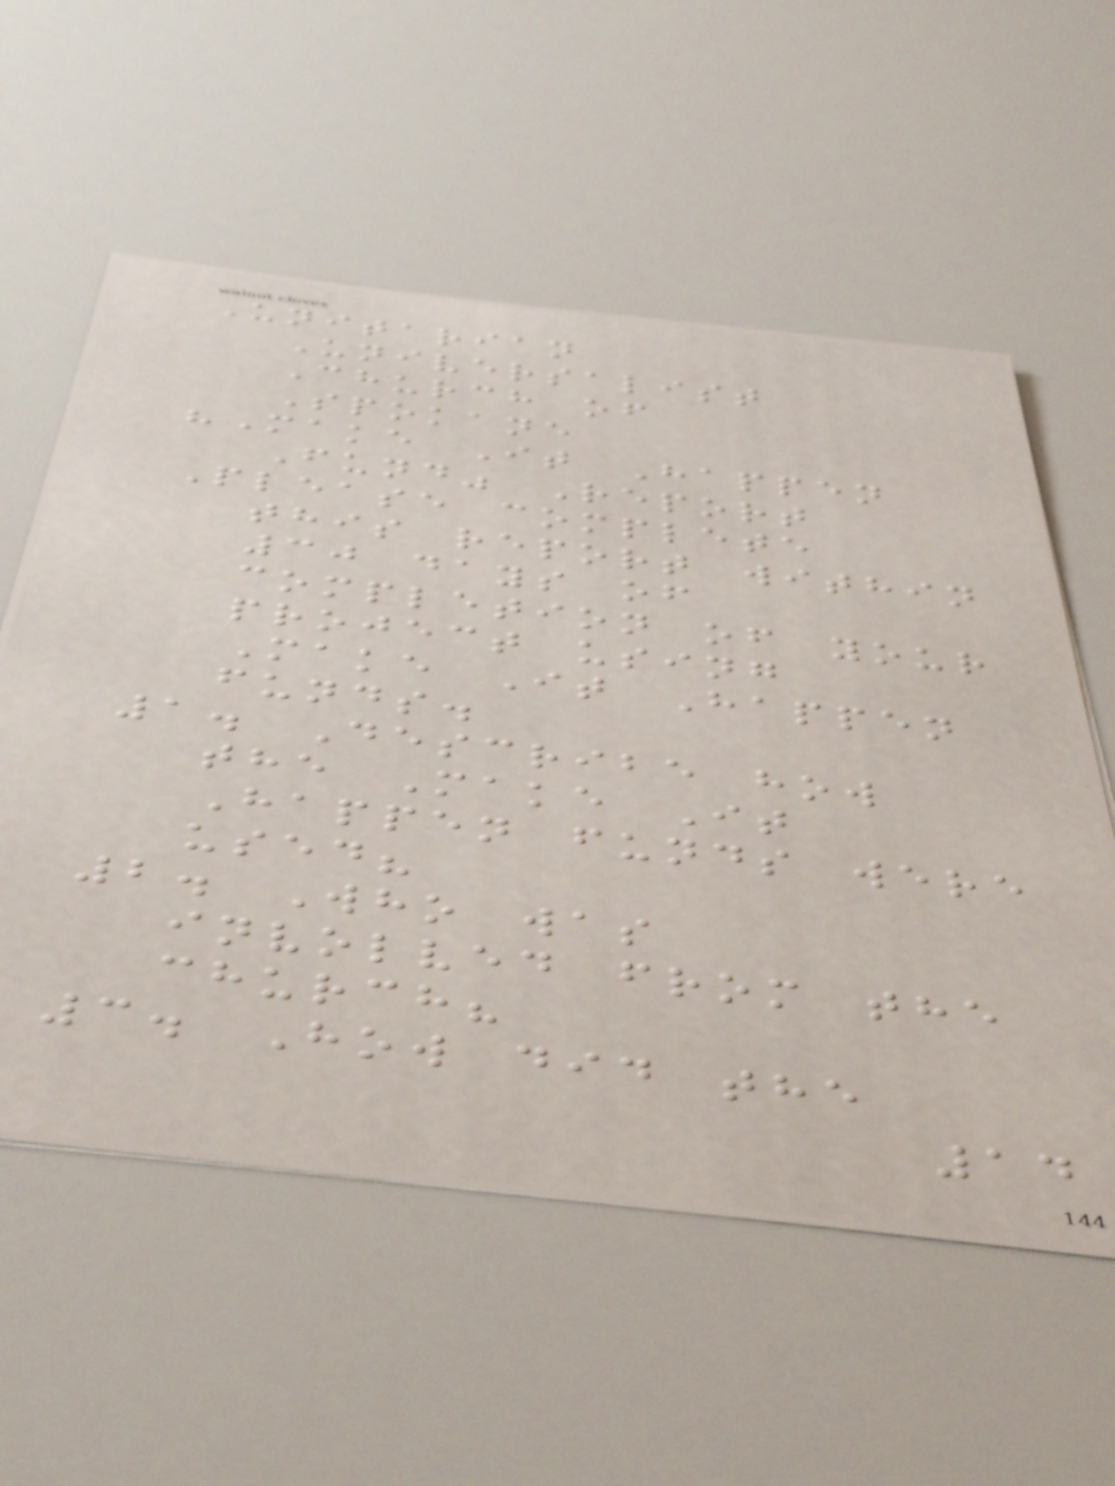Unitarian
Universalist
Church of
Spokane
"Make It Happen
Fund" Report
Please complete
this report within
30 days of
completion of your
project using
Make It Happen
funds.
1. Describe how
the Make It
Happen funds were
used?
2. Who was
involved from the
church?
3. How did the
14
